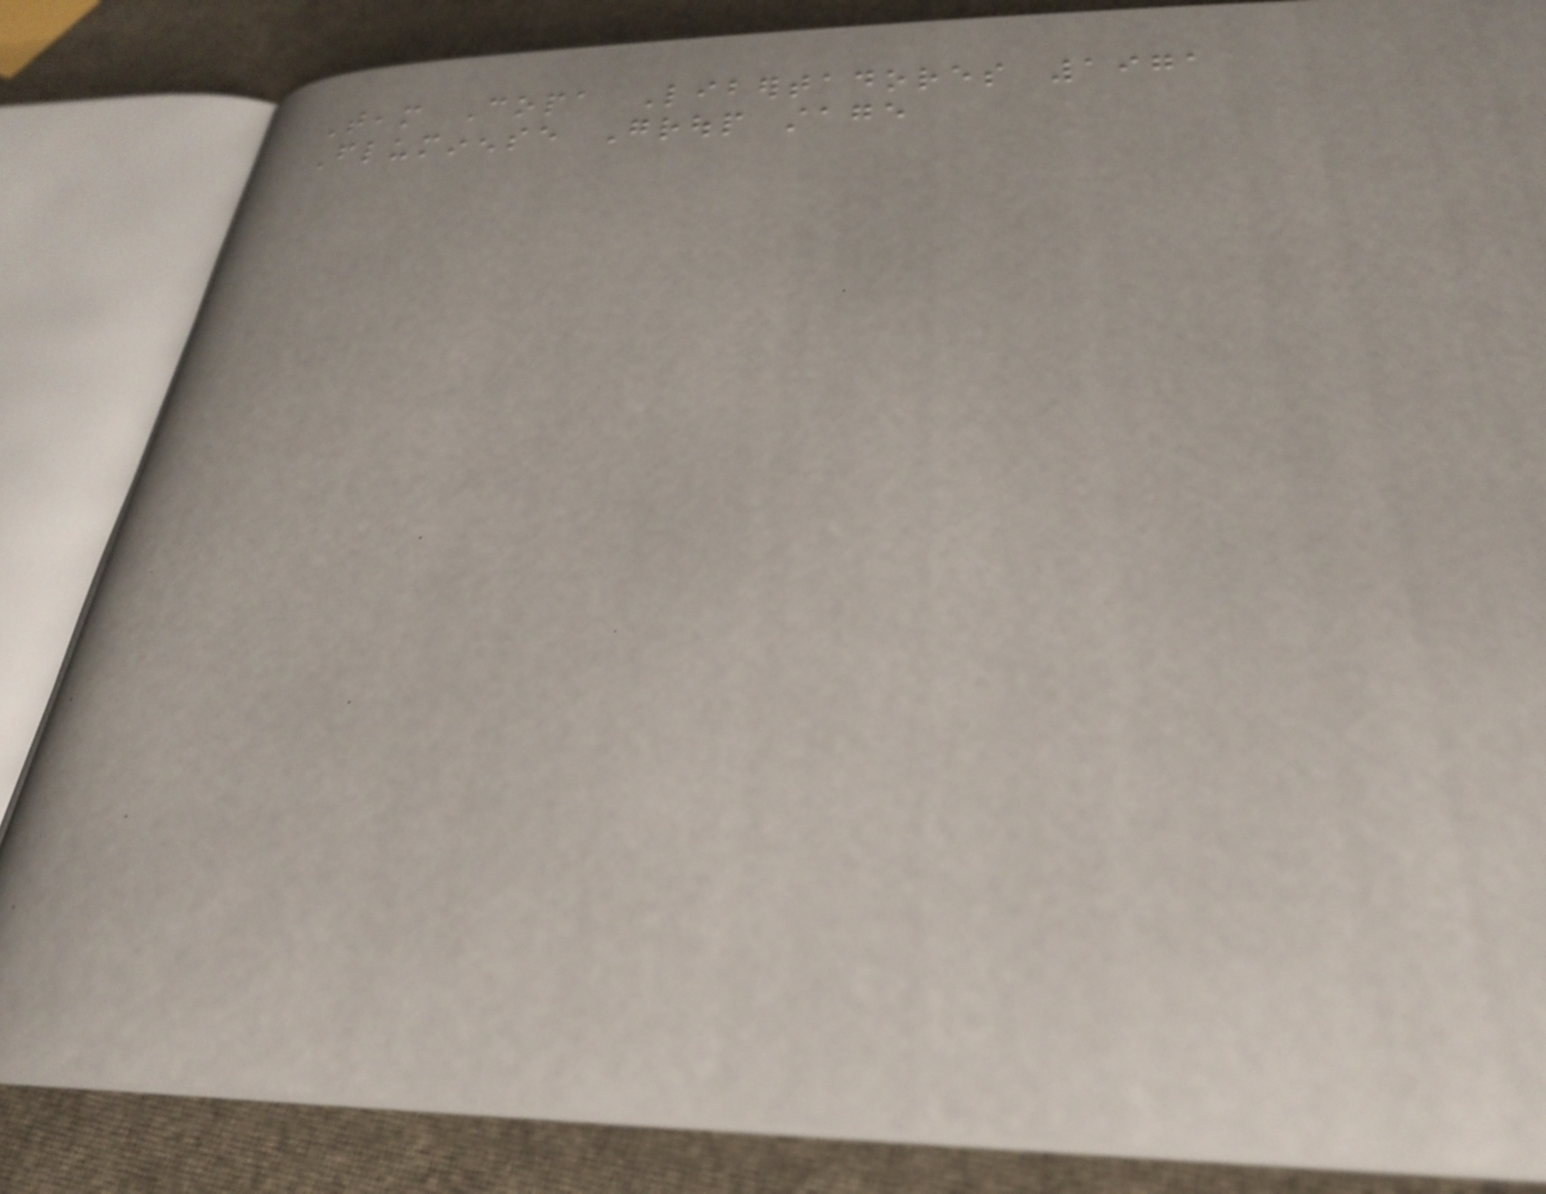Team Copa Libertadores 1971
Fluminense Group stage
